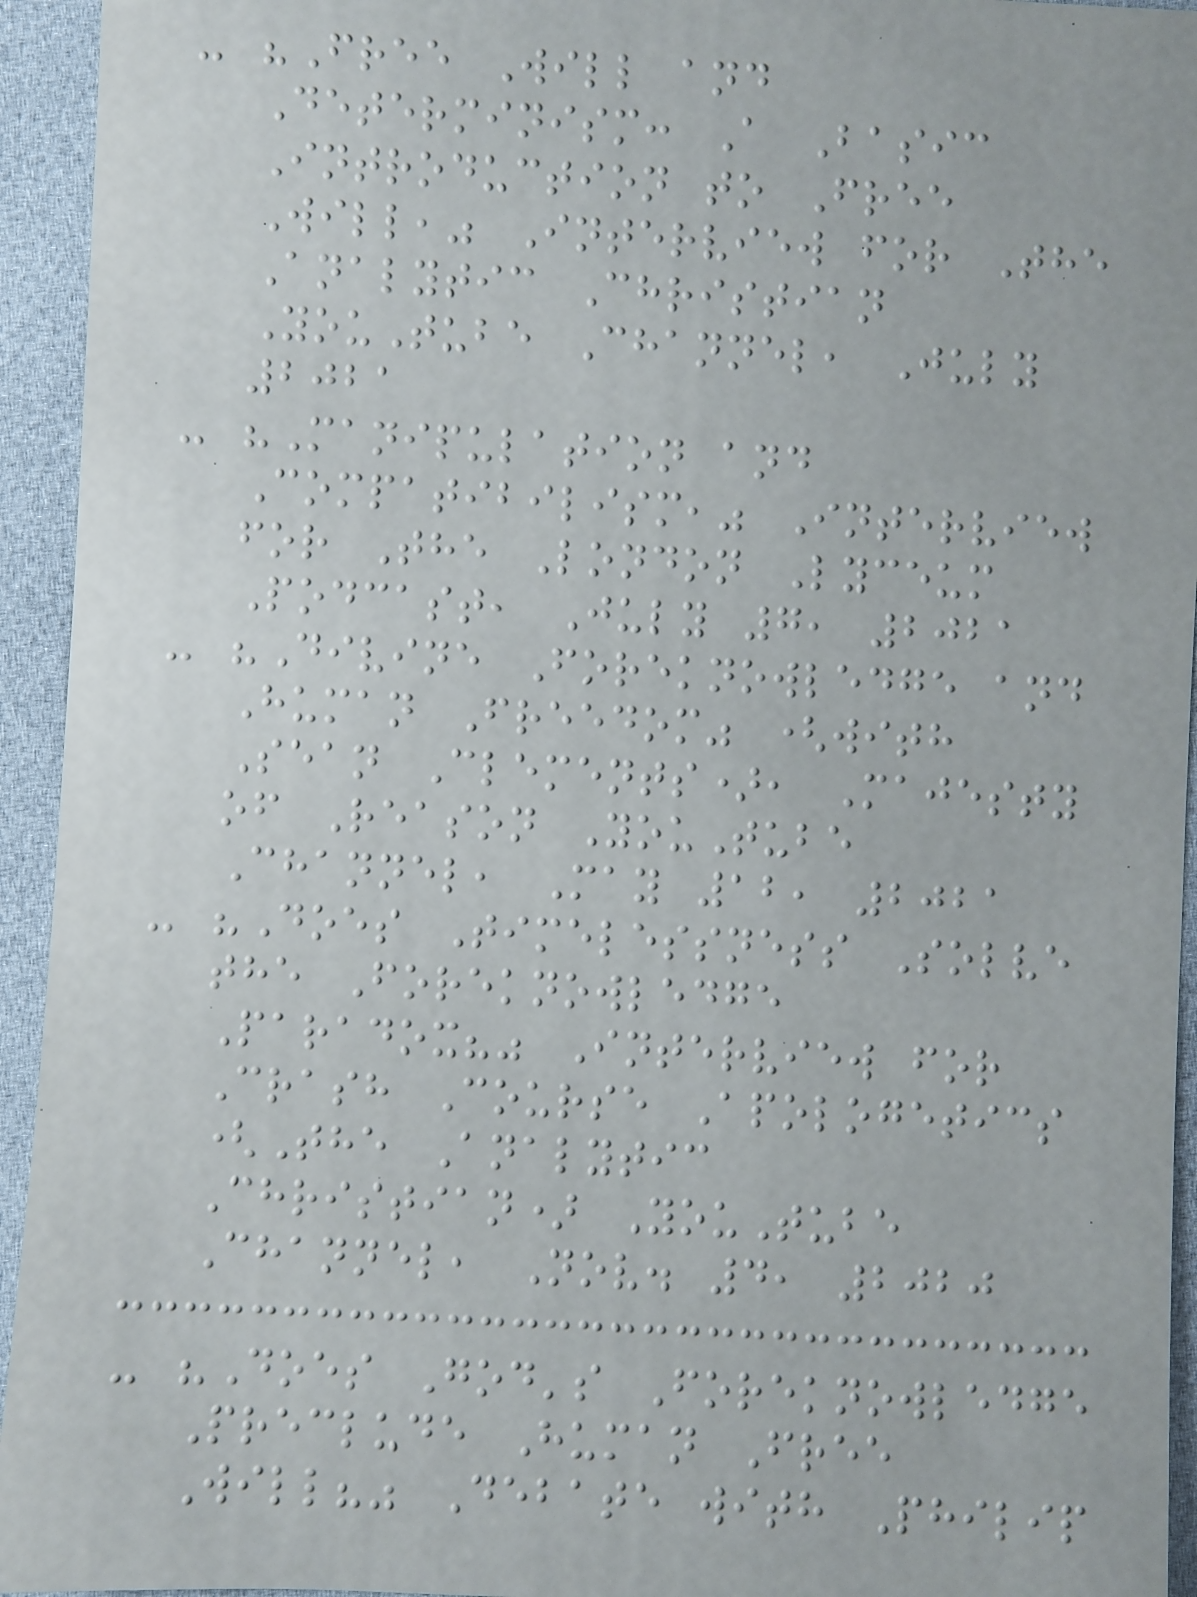- "Free Will and
Determinism: A Basic
Introduction to Free
Will," Interview for The
Analytic Christian
YouTube Channel, July
2021
- "Manipulation and
Compatibilism," Interview
for The London Lyceum
Podcast, July 7, 2021
- "Divine Foreknowledge and
Human Freedom" (with
Sean Clements), Majesty
of Reason YouTube
Channel, May 12, 2021
- "Does Timelessness Solve
the Foreknowledge
Paradox?" Interview for
Crash Course Apologetics
(The Analytic
Christian) YouTube
Channel, Nov. 4, 2020
- "Does God's Foreknowledge
Preclude Human Free
Will?" Debate with Philip
